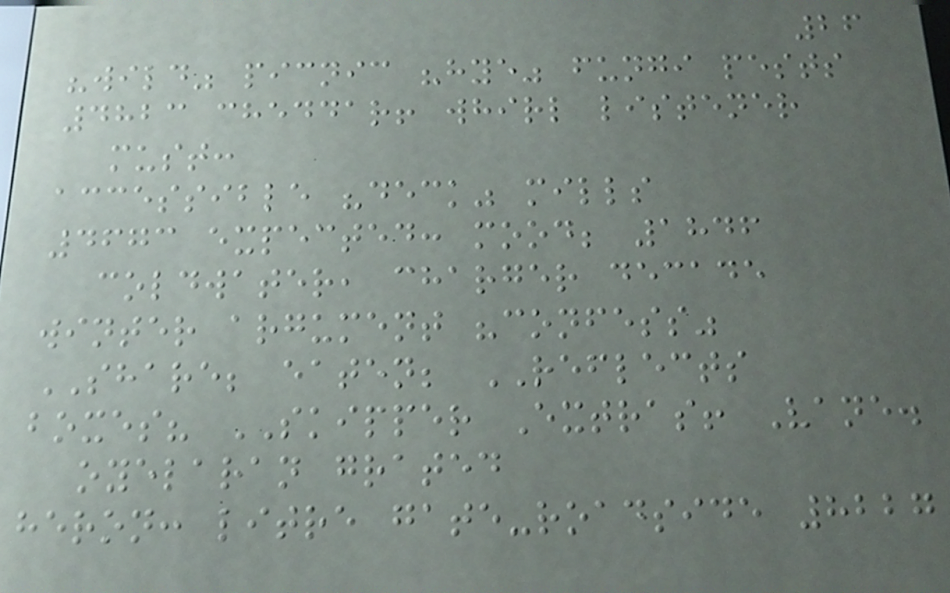26
"wild" picnic "hye" fungi pests
4823 cheddar! whirl listener
must:
accessible "deck" mills
4673 expected: mood; 1846
coldwater, charger decade
winter argument "confess"
SHARE; eaten; REFLECTS
boxes? SKIPPER Extras! Vane.
oyelaran grated
heron: litre gate-roadside 8227
